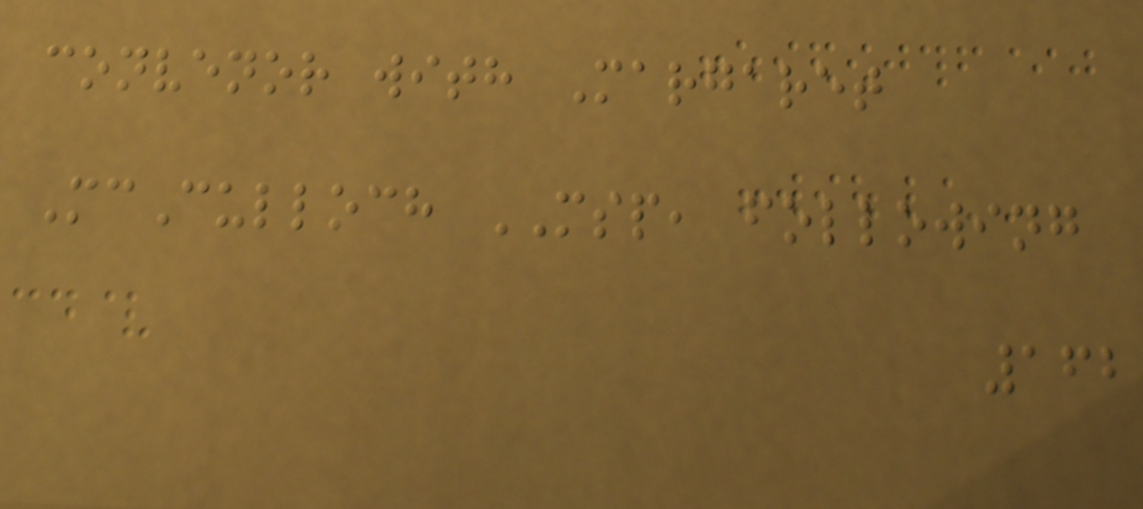convenor with Margaret
McCulloch MSP, following
162
